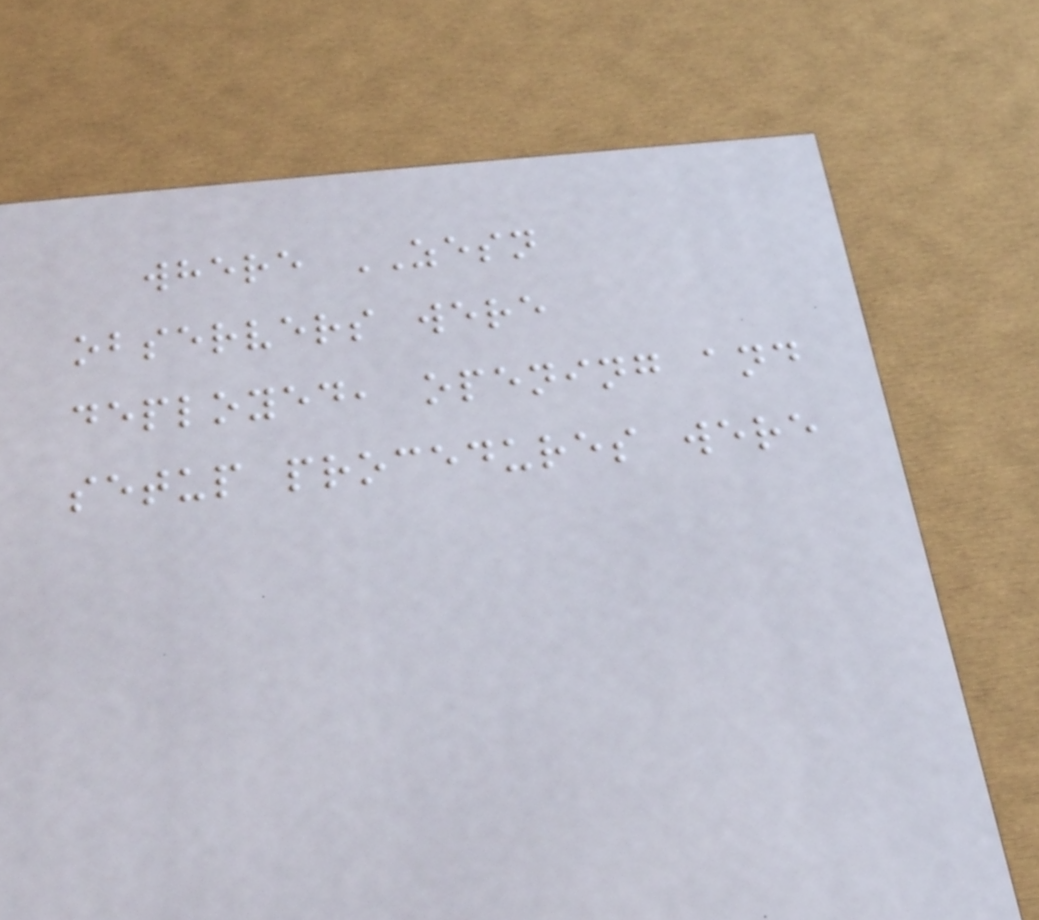where ZESN
observers were
deployed, opening and
setup procedures were
